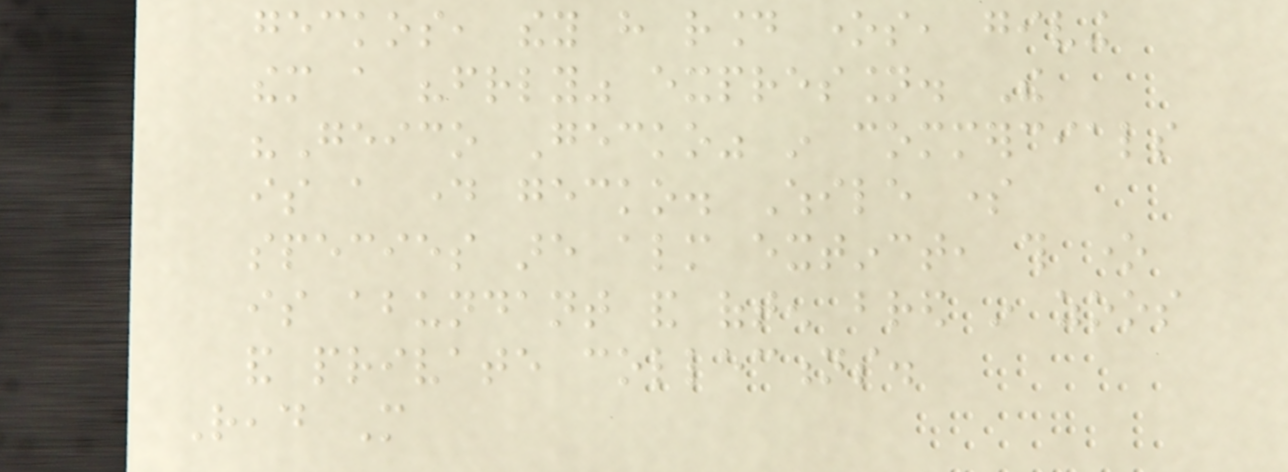geckos, they have round ones, giving
them a "friendly" expression. The
"Geico Gecko" in commercials
is a day gecko. While some
species are almost extinct, this one
is abundant and often bred in zoos
and private collections.
Read More
